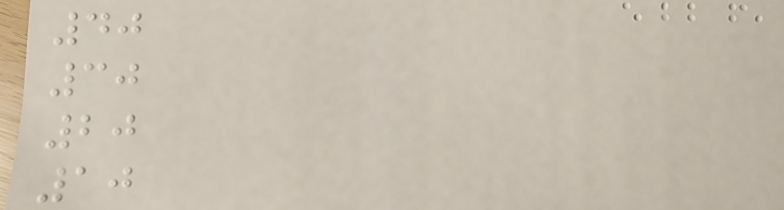40
30
20
10
